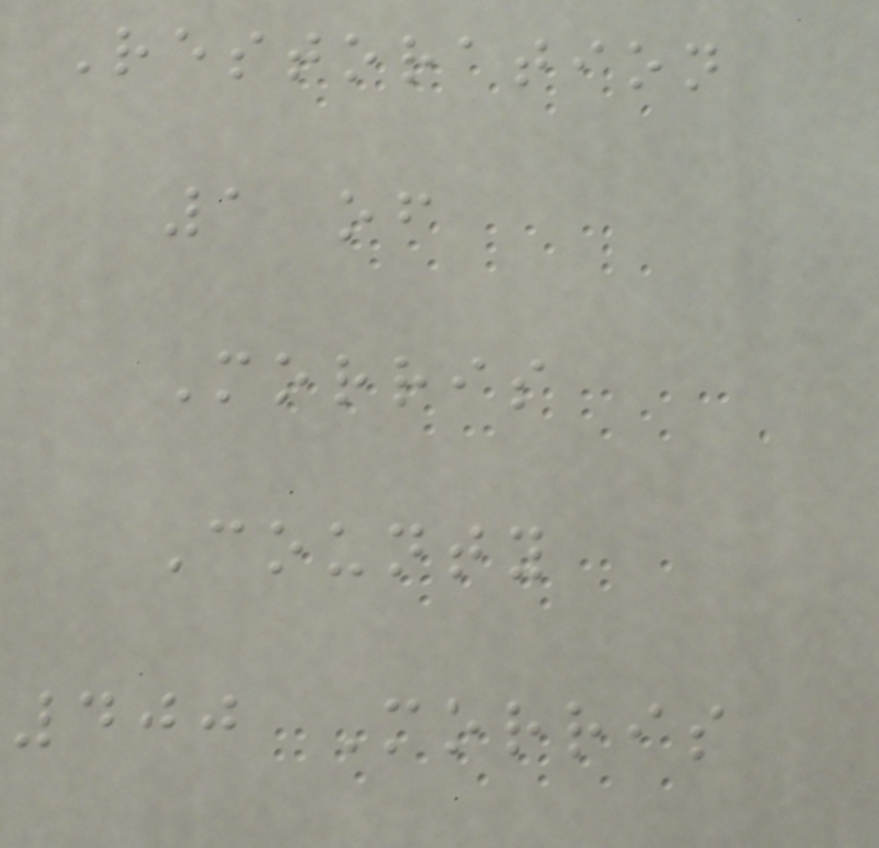Restoration
1 of
Morris
County
400 Morris
